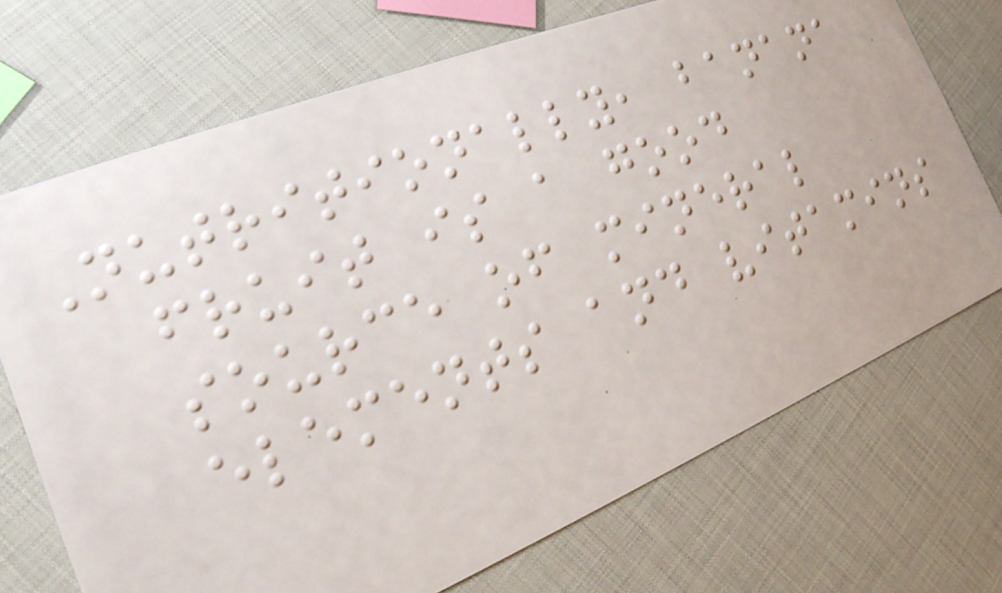Nutritionally, banana
fruit is a good
source of mineral
elements and vitamins
